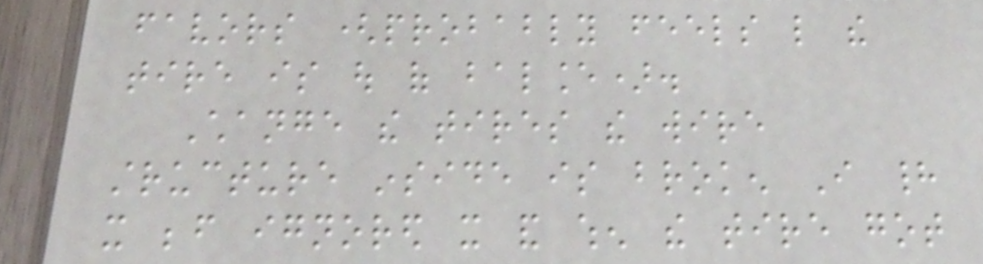favors (probably feels like the
tire is out of balance).
Change the tires the wire
structure inside is broken I had
it before ignored it and when the tire got
